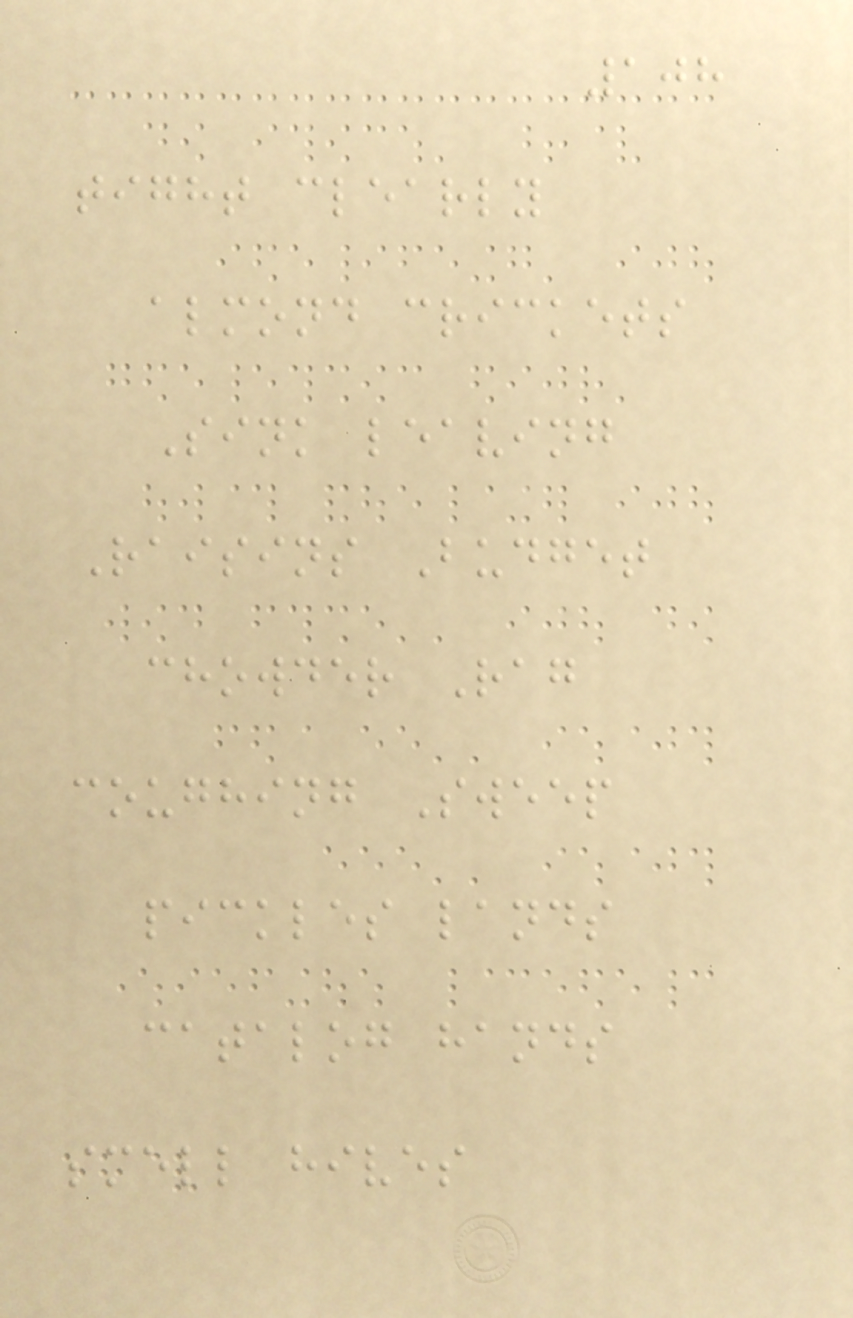108
tight clearly
almond crickets
Sink leaving
Raisins Budget
chowder Rag
coughing Sweep
pickles lands
catalog hands
smell hives
